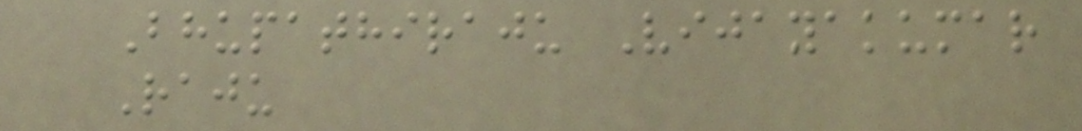Bhupathiraju Vijayakumar
Raju
